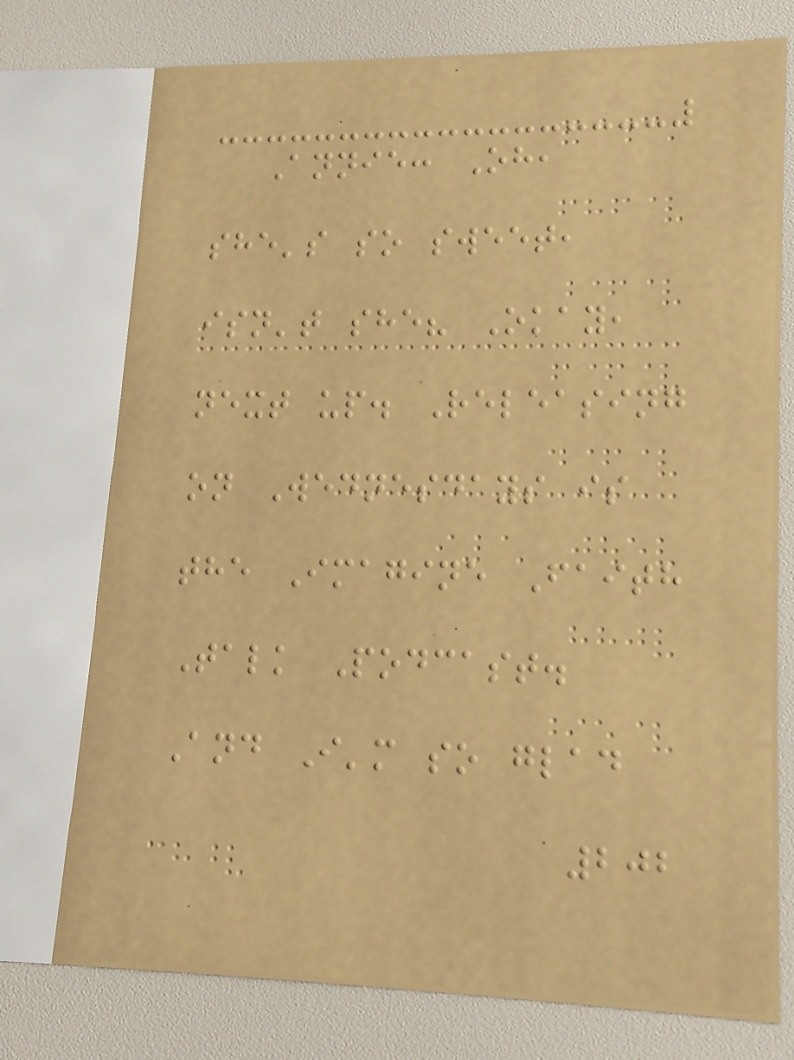Annie: Oh,
she's so sweet,
isn't she? Okay,
next up. Releasing
on Wednesdays is
the Imagine Faith
Talk Podcast.
And I'm so glad
202
